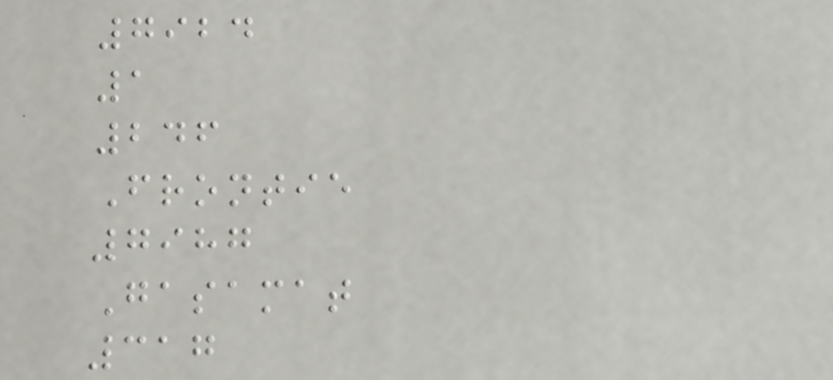7924
1
246
Frontie
7987
Gasamat
317
